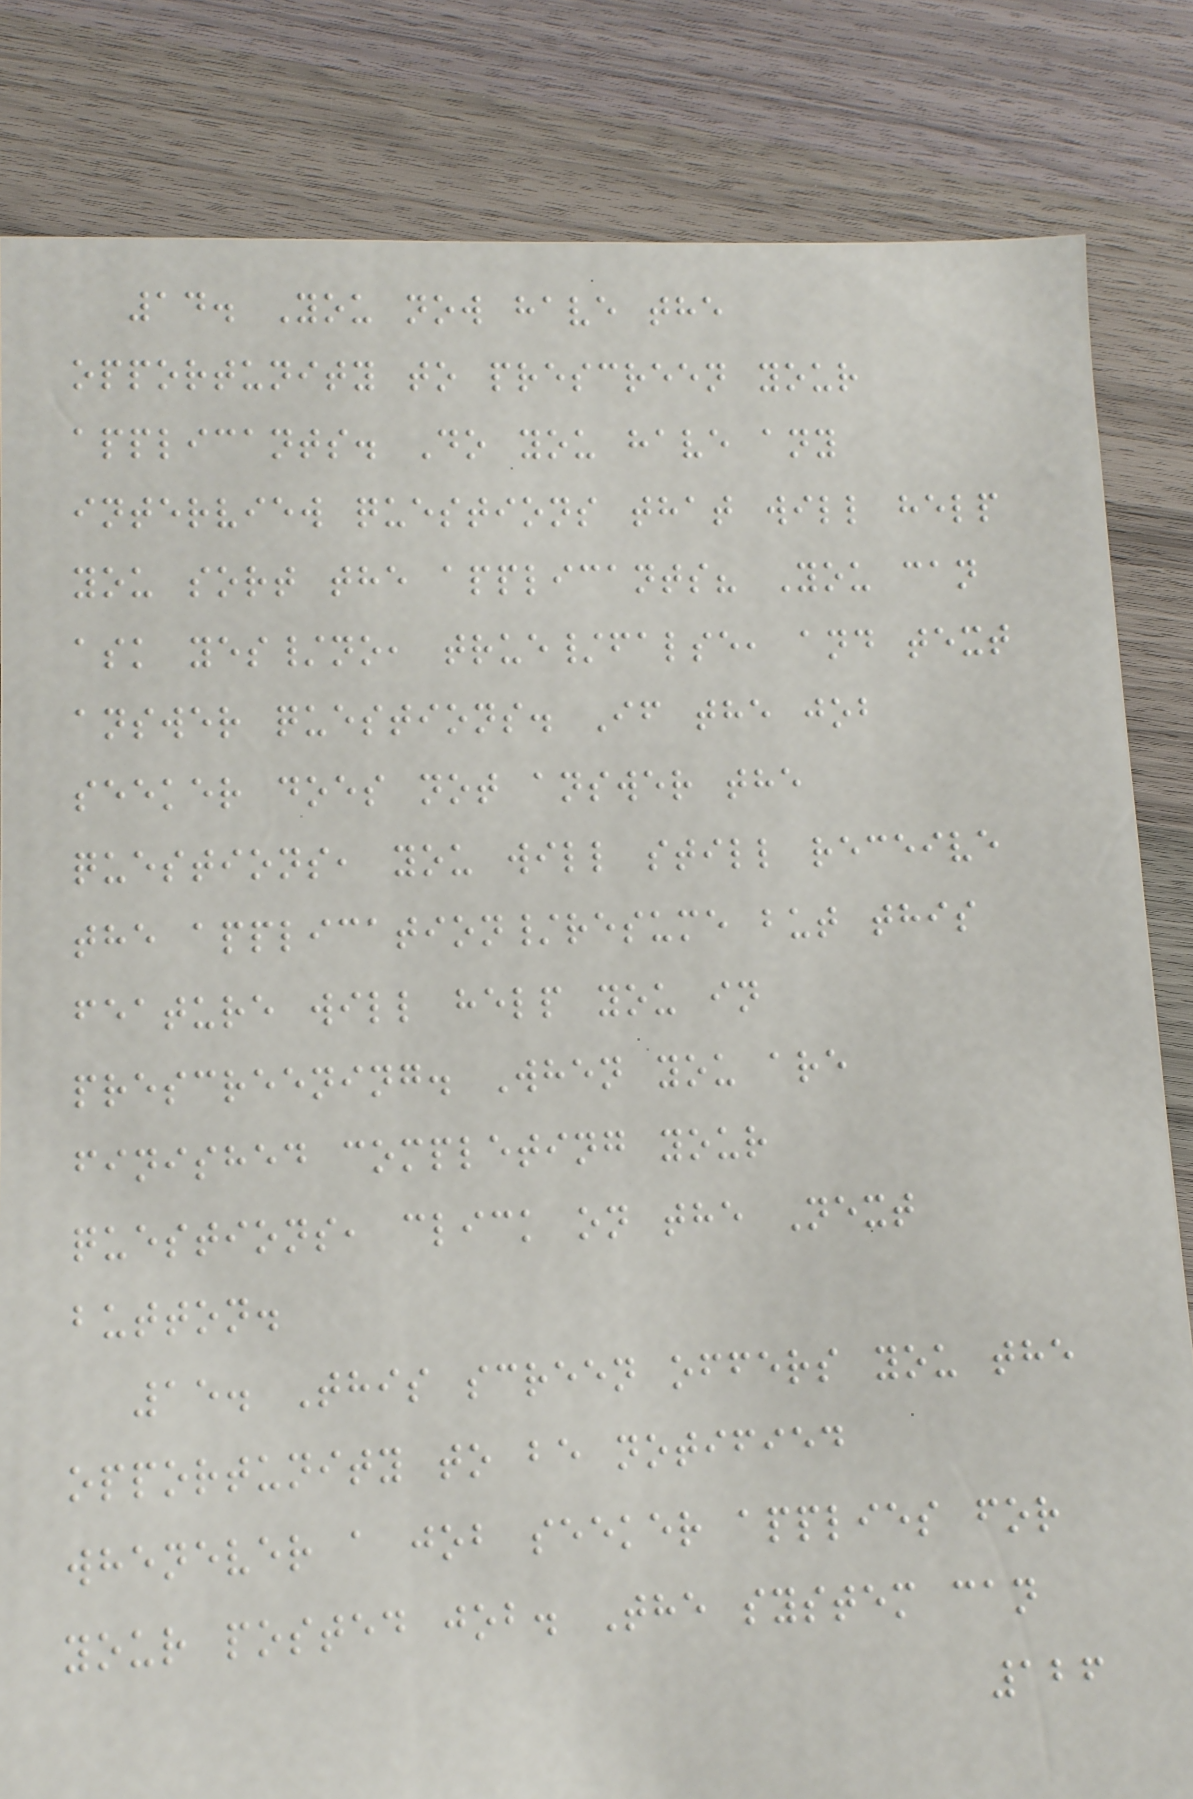14. You now have the
opportunity to prescreen your
applicants. Do you have any
interview questions that will help
you sort the applicants? You can
ask yes/no, true/false, and text
answer questions. If the job
seeker does not answer the
questions, you will still receive
the application/resume but this
feature will help you in
prescreening. When you are
finished completing your
questions, click on the Next
button.
15. This screen offers you the
opportunity to be notified
whenever a job seeker applies for
your posted job. The system can
126
